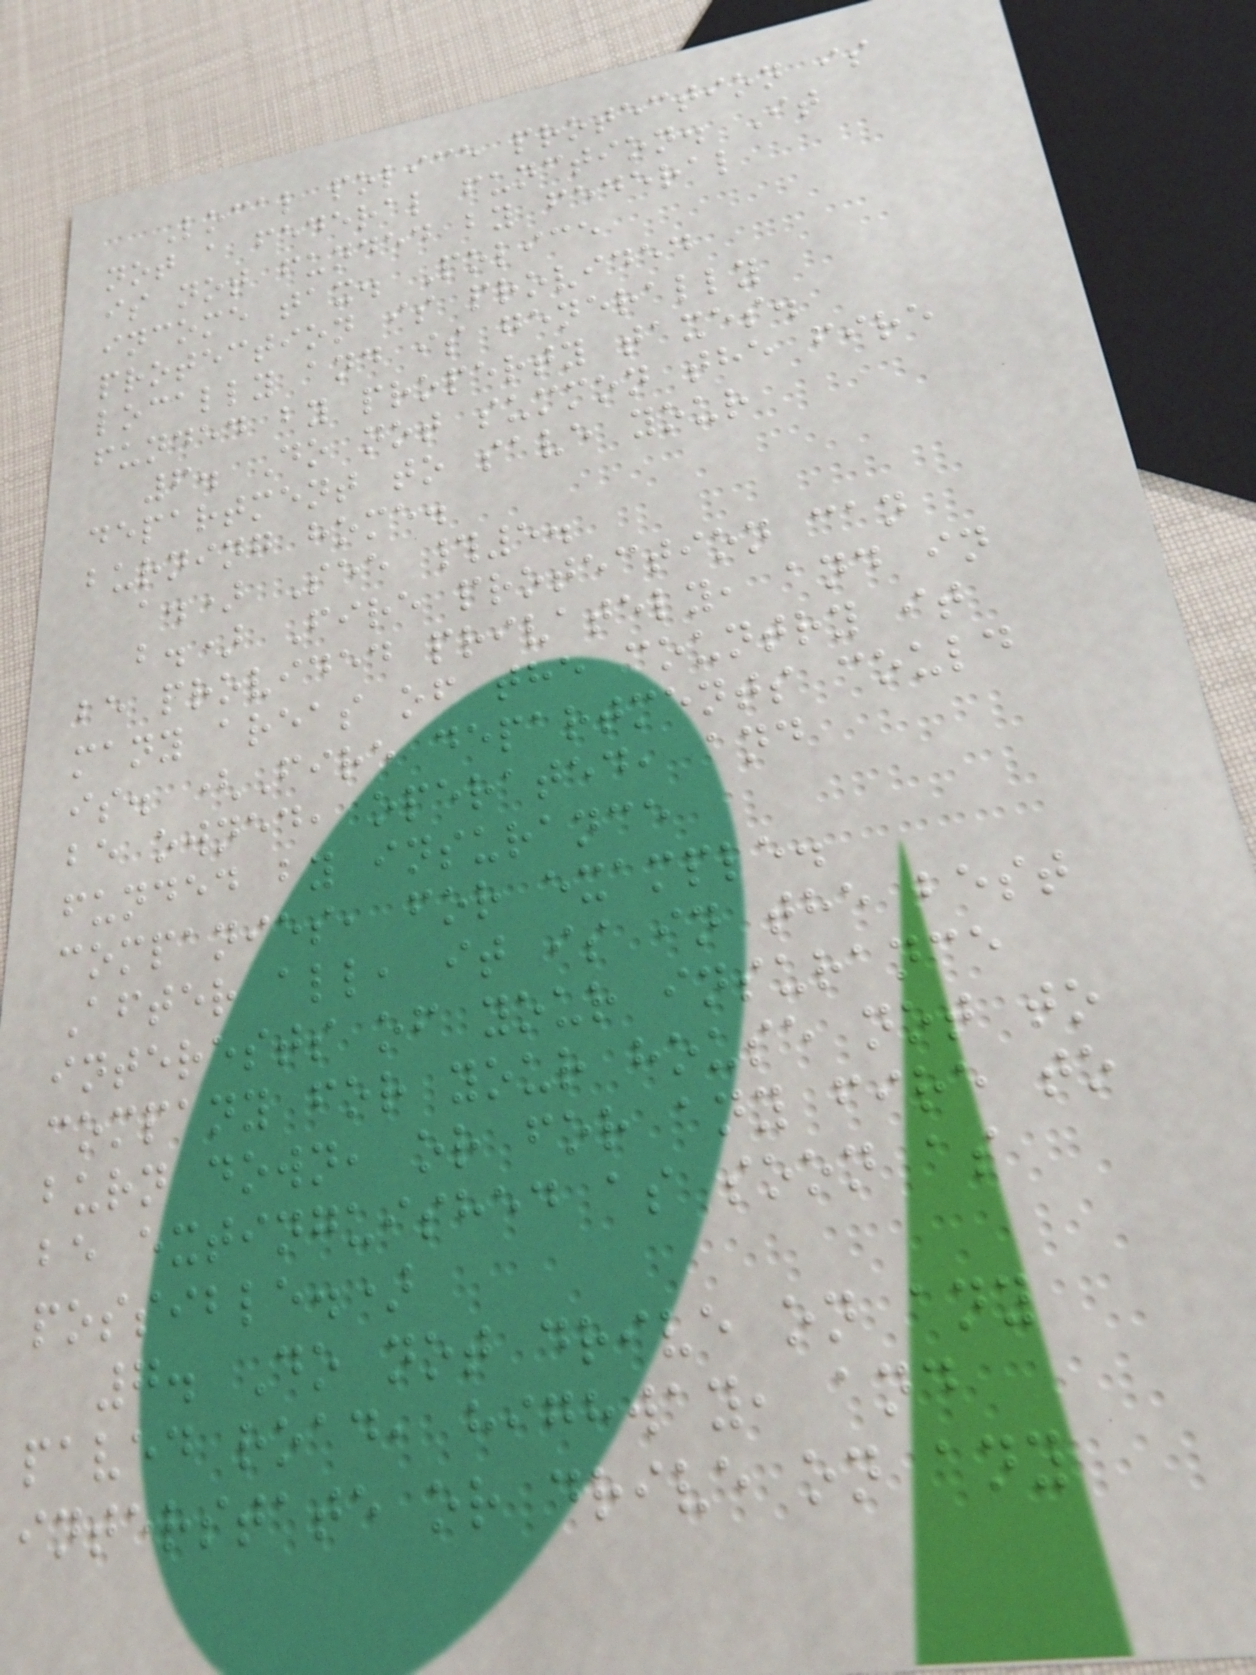Local police protection is
not a federal function. It
is not funded by federal
income tax. Police
protection is provided
locally and is generally
funded by property taxes.
6. Do not summon the fire
department to save your
burning home.
a.) See #5.
b.) Fire protection can
be provided privately, and in
many areas of the country it
is. (Fire departments could
be owned, operated, and
funded by insurance
companies, for example.
After all, it is in the best
interests of your insurance
company for your house not to
burn down, or for any fire to
be extinguished as soon as
possible.)
7. Do not drive on any
paved road, highway, and
interstate or drive on any
